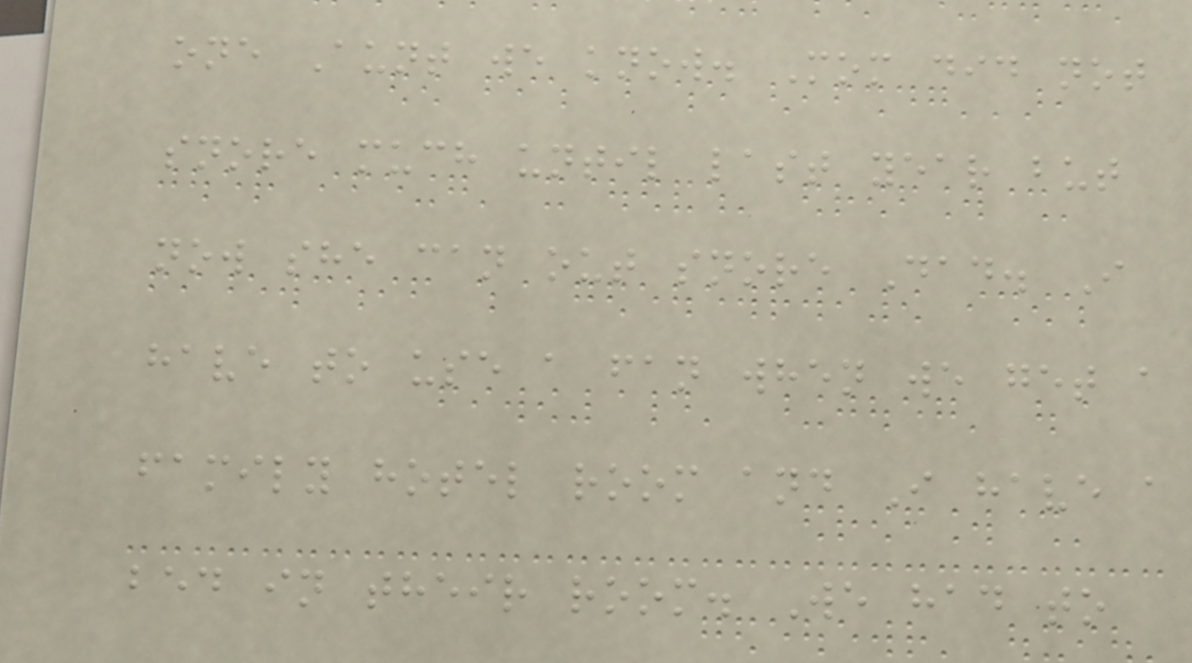one Aunt we know. Mom did not
snore much until last year but
now she can out snore Dad. I
have to use a fan when we get a
family hotel room and I have a
bed in their room. We had to
